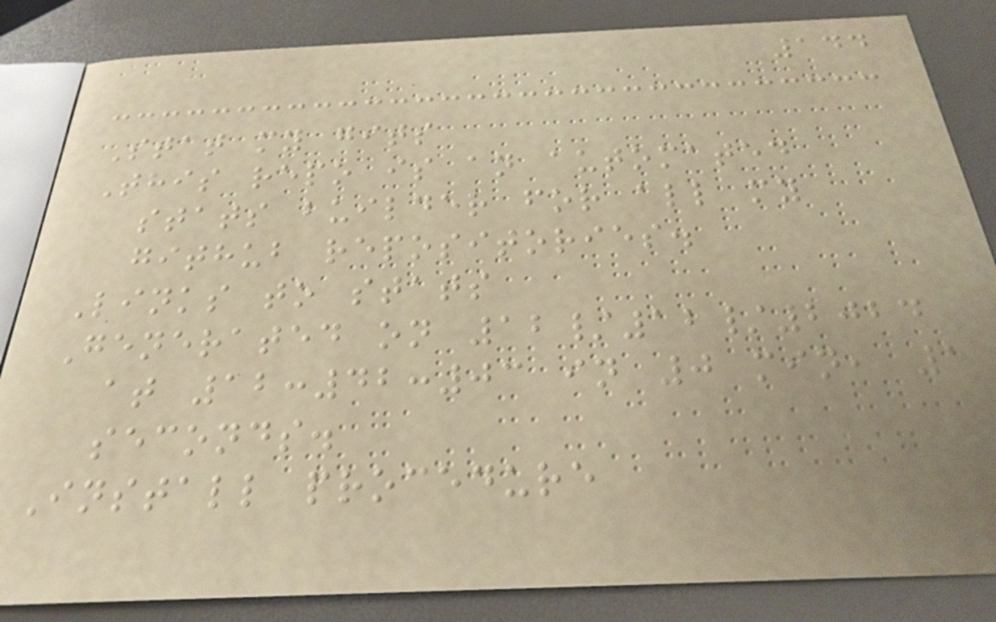144
Stat my gits
This repo is an automated
stats builder for all my
github repositories.
Links to stats
Generated on 12/12/2024
at 12:42:03 in 0 min, 1
seconds.
Install procedure
